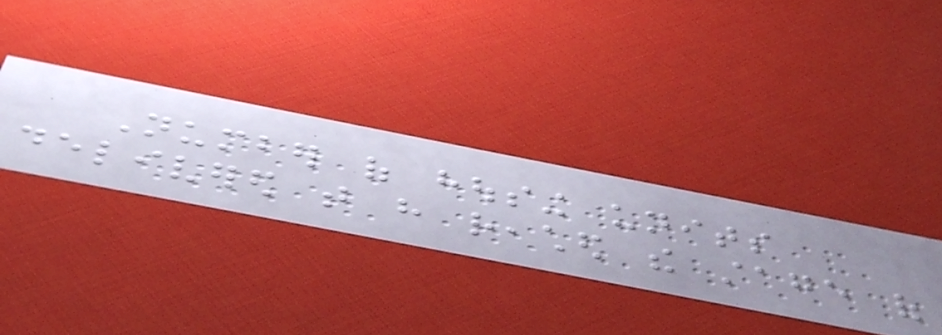Number of housing units
delivered that have reached the stage of
